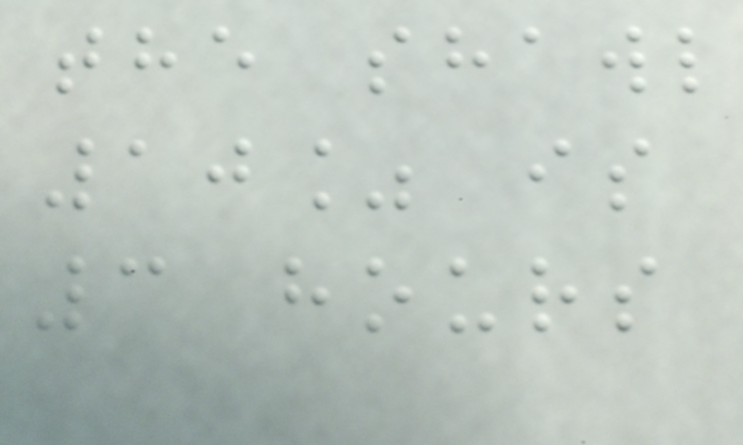the shawl
10% is
3 hours
